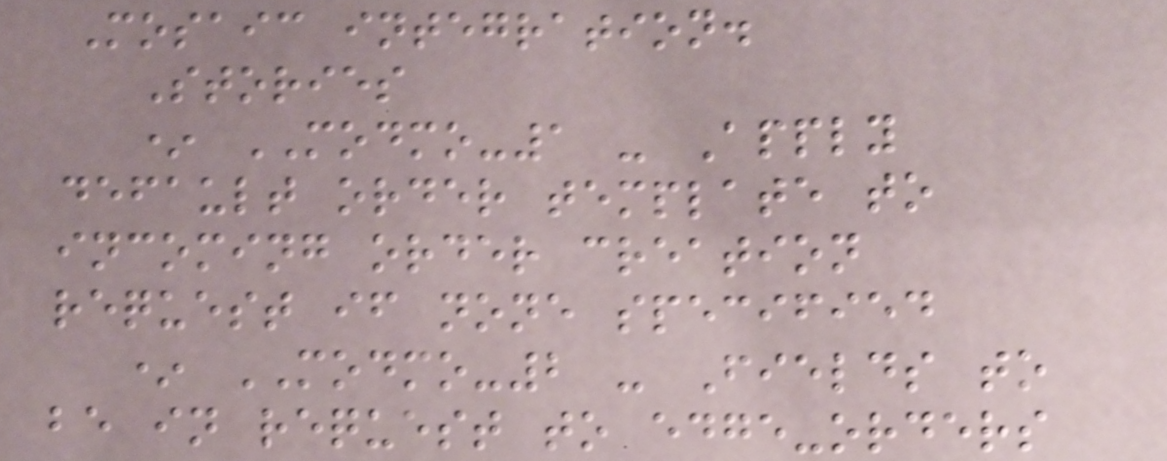Mosaic integration.
Stories
* MODMO-1 - Apply
default order template to
incoming order creation
request if none specified
* MODMO-2 - Fields to
be in request to edge-orders
